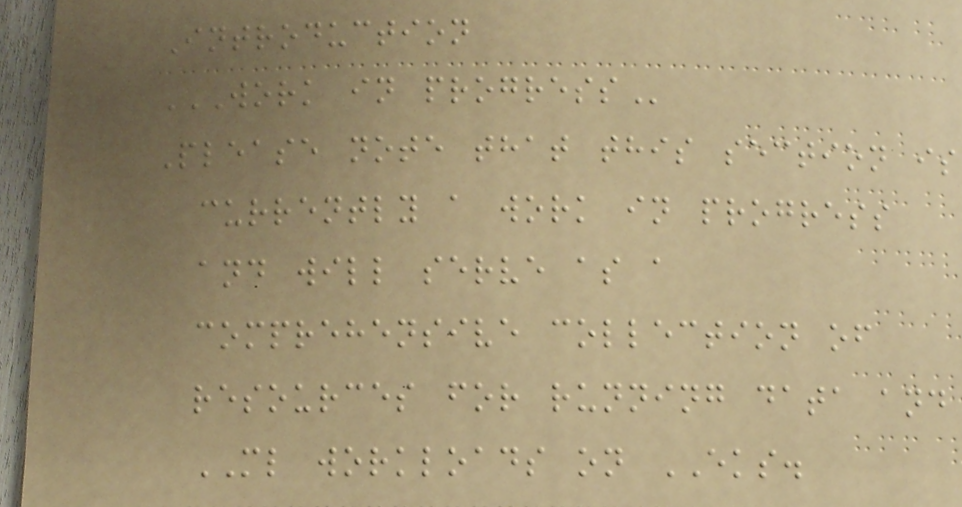Introduction
WORK IN PROGRESS
Please note that this section is
currently a work in progress
and will serve as a
comprehensive collection of
resources for running data and
ML workloads on EKS.
